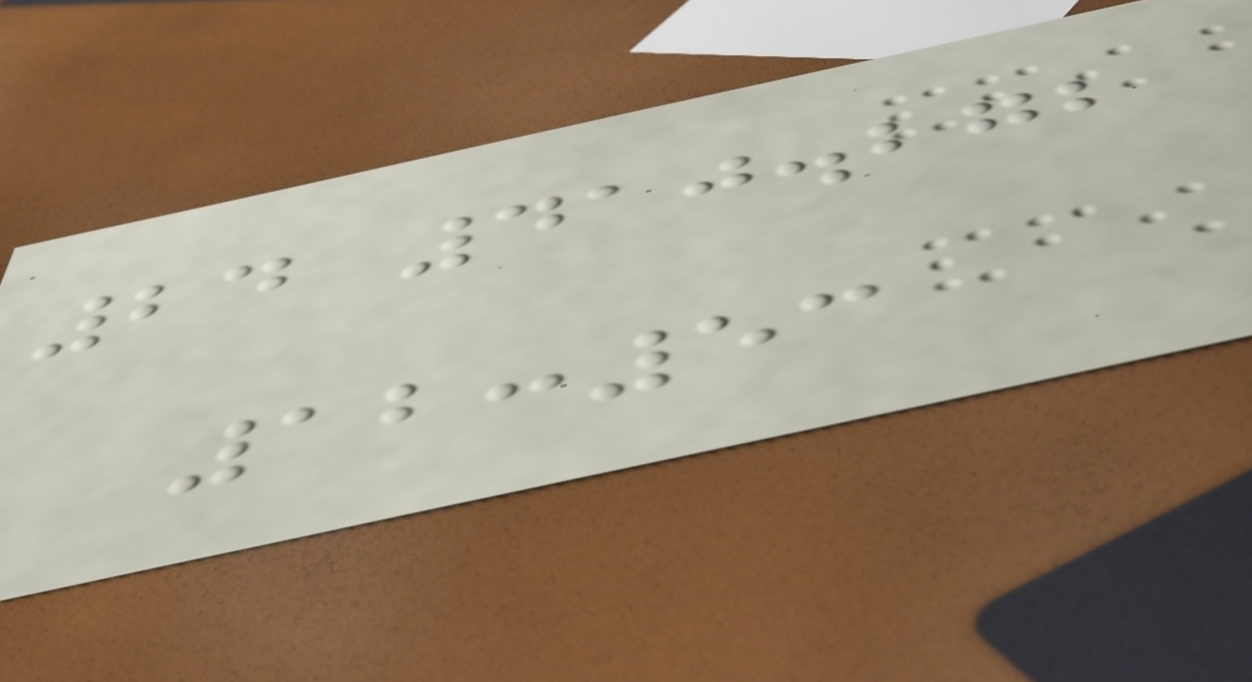24 410.272
12:53
